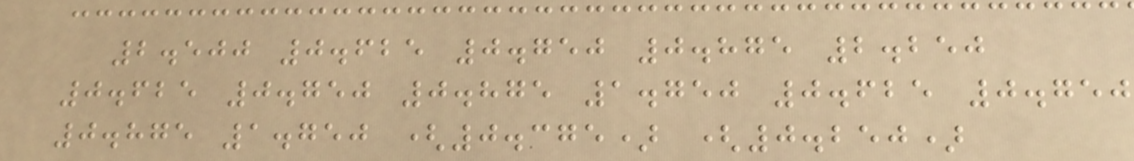2.500 0.625 0.750 0.875 2.250
0.625 0.750 0.875 1.750 0.625 0.750
0.875 1.750 (0.375) (0.250)
